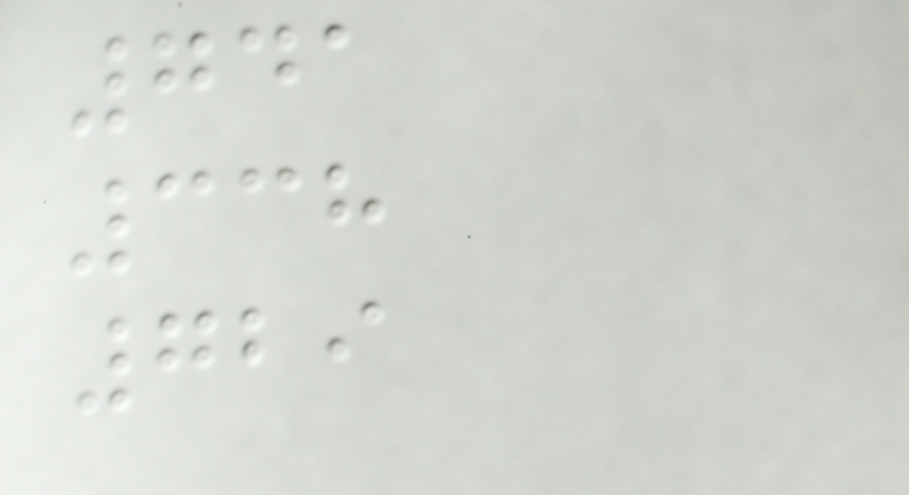741
338
729
